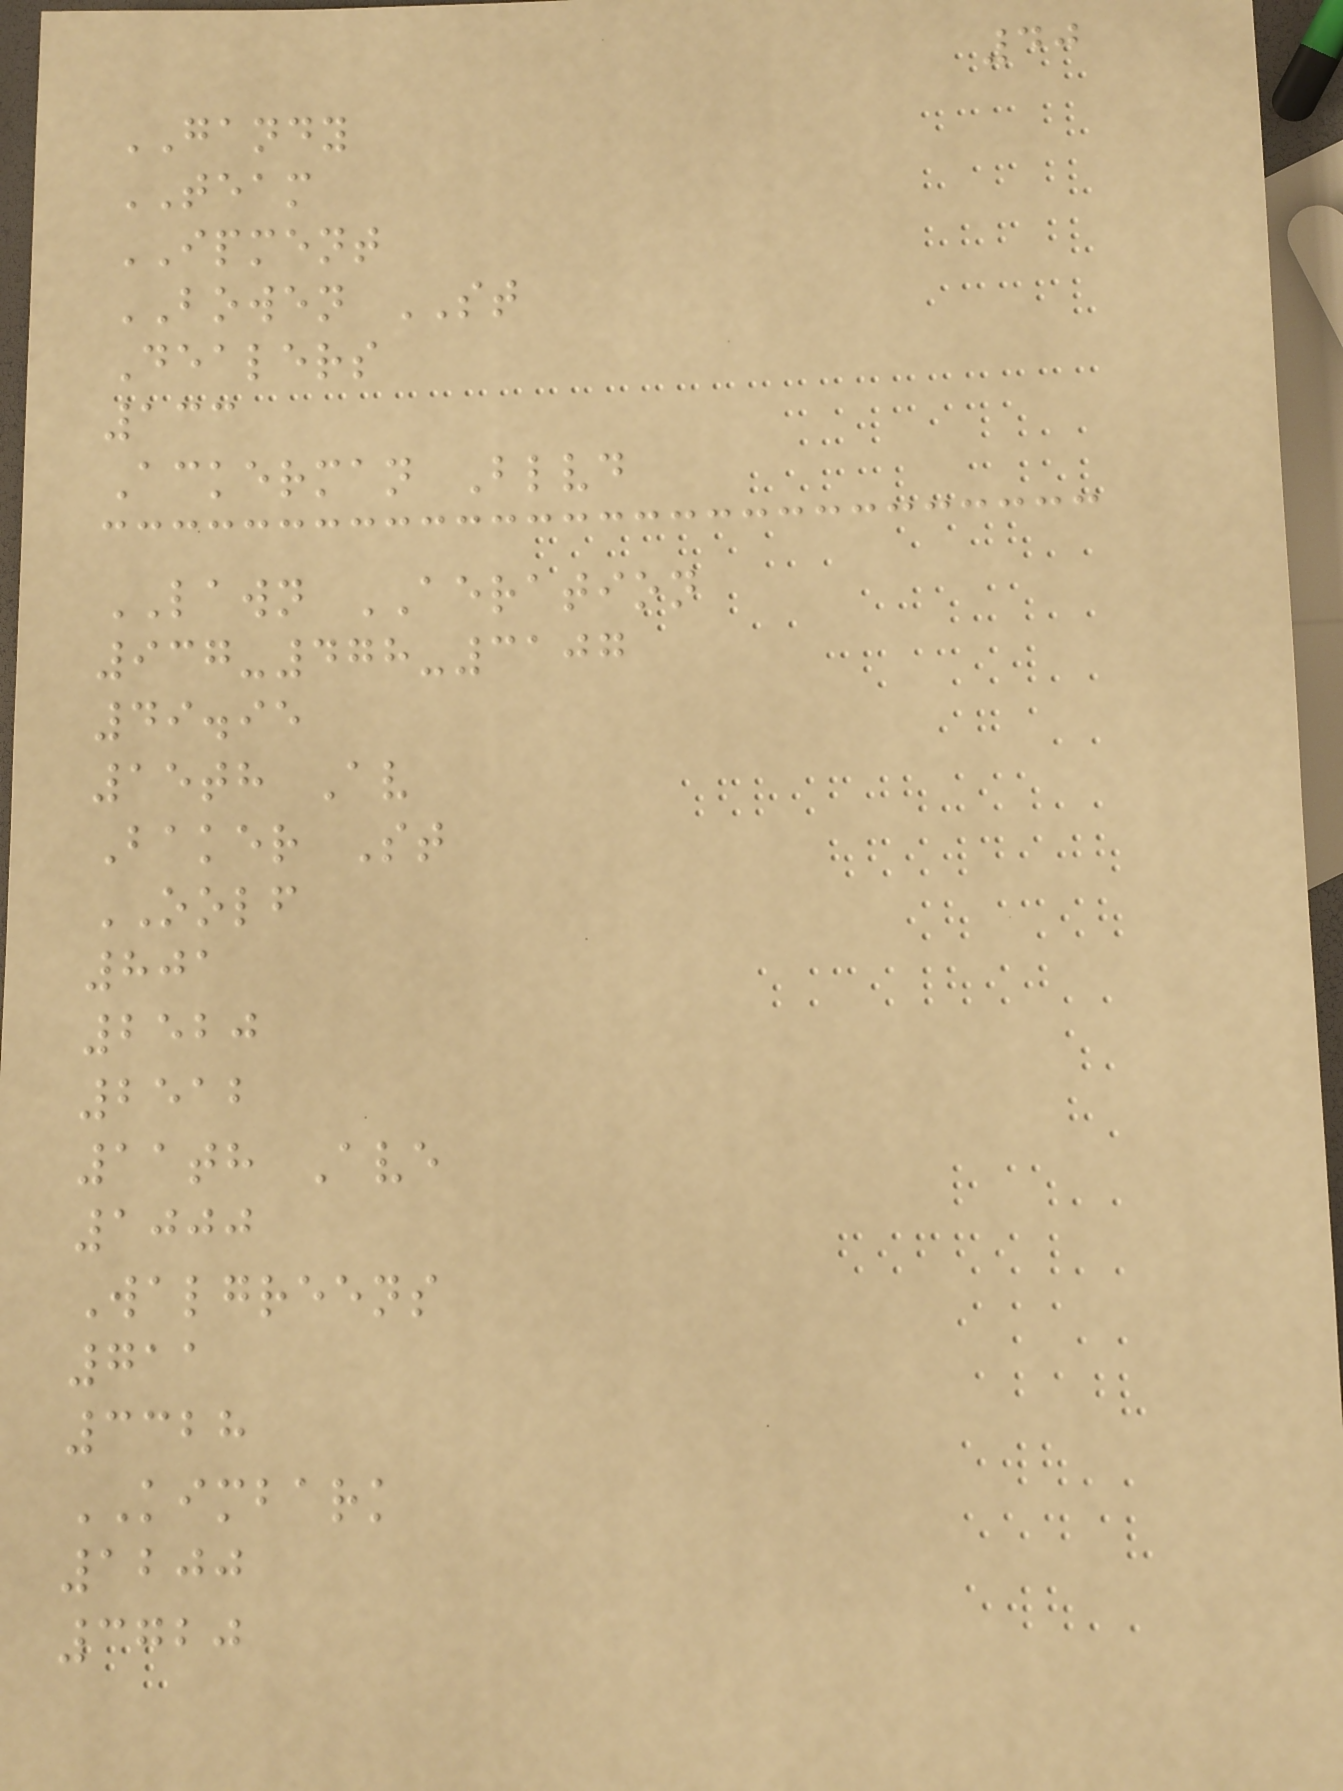40
GANDY
TEAM
IPMENT
BOWEN ST
Dealers
133
Ackerman Blvd
LAWN AERATION
937-478-3107
49.95
15th Av
Baker St
OOLF
801
2520
2512
11th Ave
1000
Walgreens
711
3328
KIMBARK
1200
3720
